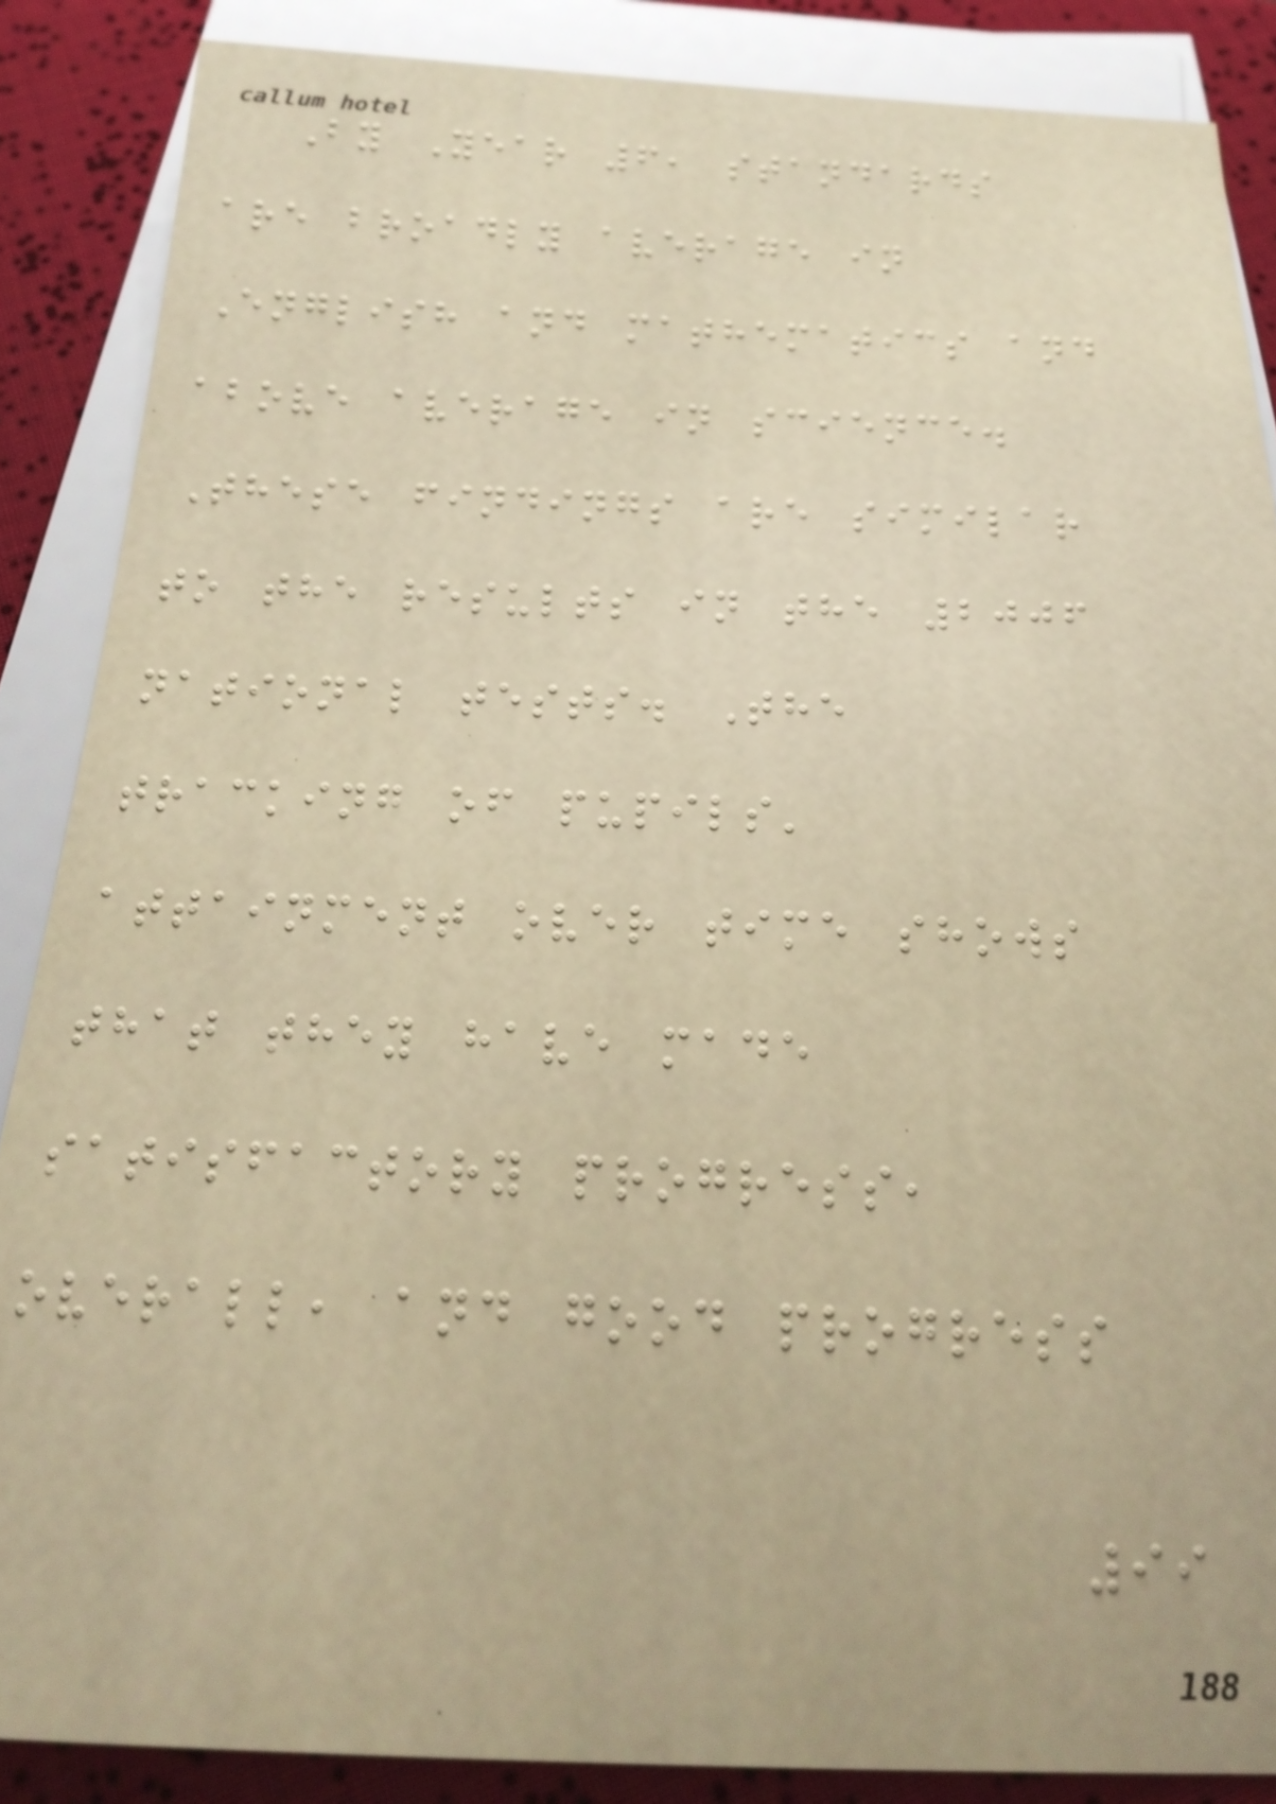By Year 6, standards
are broadly average in
English and mathematics and
above average in science.
These findings are similar
to the results in the 2006
national tests. The
tracking of pupils'
attainment over time shows
that they have made
satisfactory progress,
overall, and good progress
99
